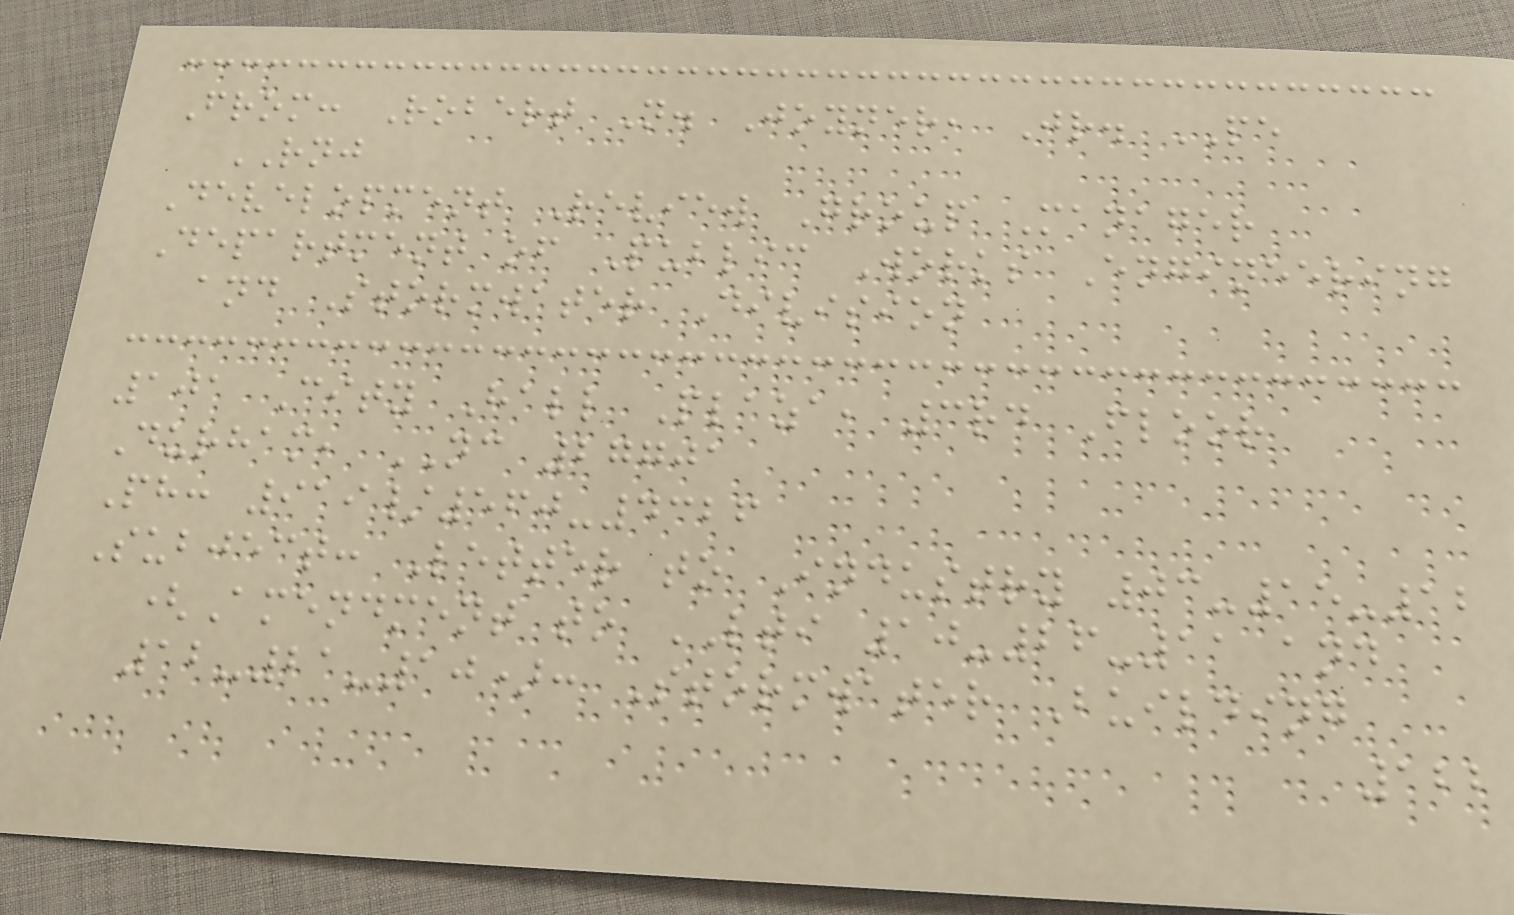From: Robert N. Joyner, Jr. PE
RNJ
Development Review Group Manager
Department of Public Works Engineering
and Stormwater Division
101 City Hall Plaza, 3rd Floor
Durham, NC 27701
Ph: 919/560-4326
Subject: Letter to Industry 03-15-12
(Amendment to LTI 10-26-11 and
12-21-10): Stormwater Building
122
